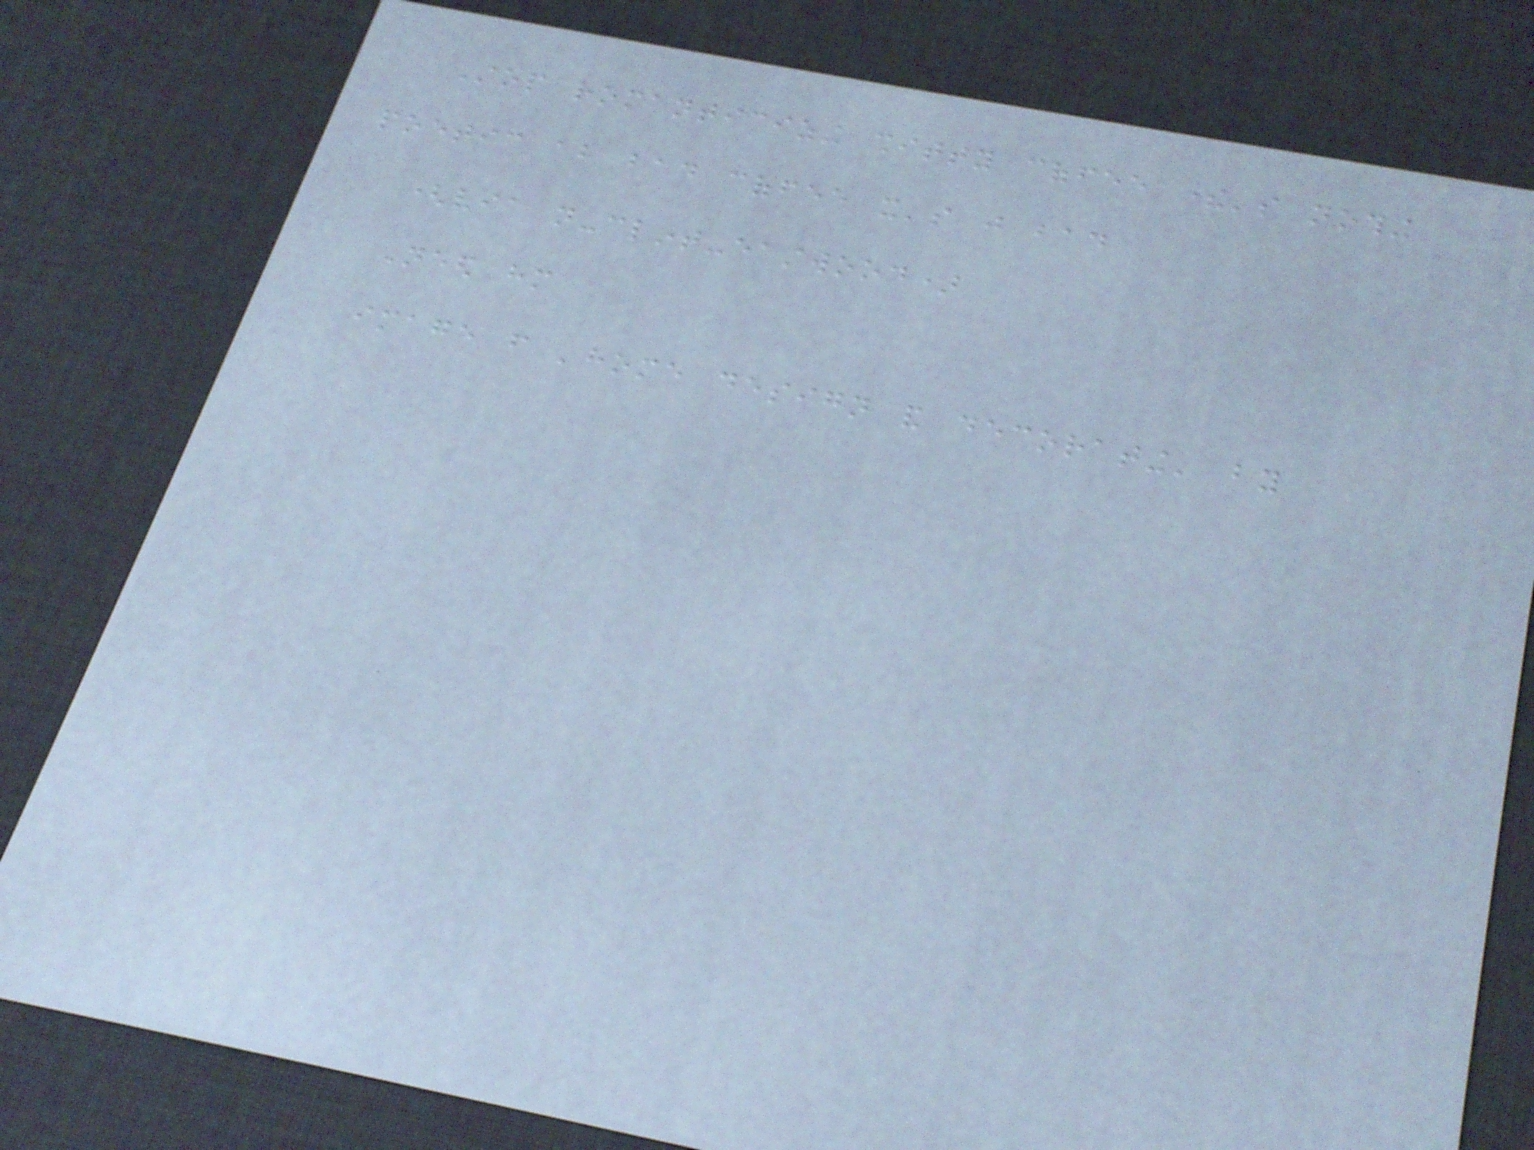Stop romanticizing shitty coffee there's nothing
poetic about bad coffee it's just bad
(via not-clint-eastwood)
Need him
image from 'home design and decorating' by
